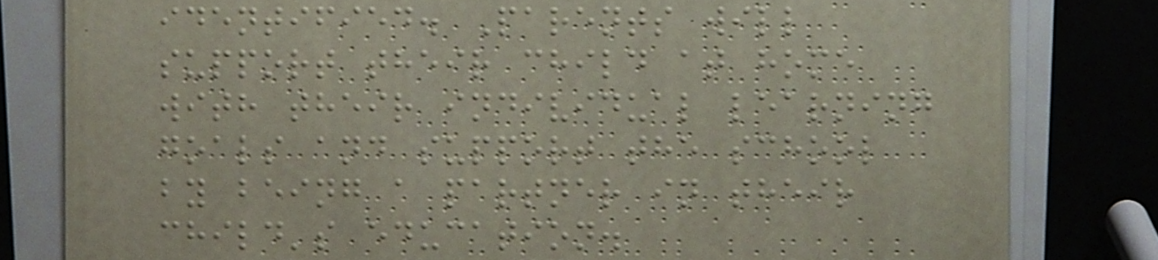identified. Parents will
support their child at home
with their individual learning
goals and support the school
by being a partner in their
child's education.
